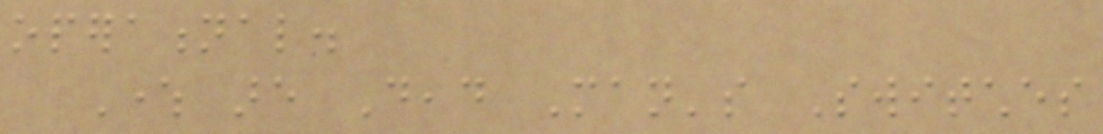operational.
Where are Dead Man's Switches
